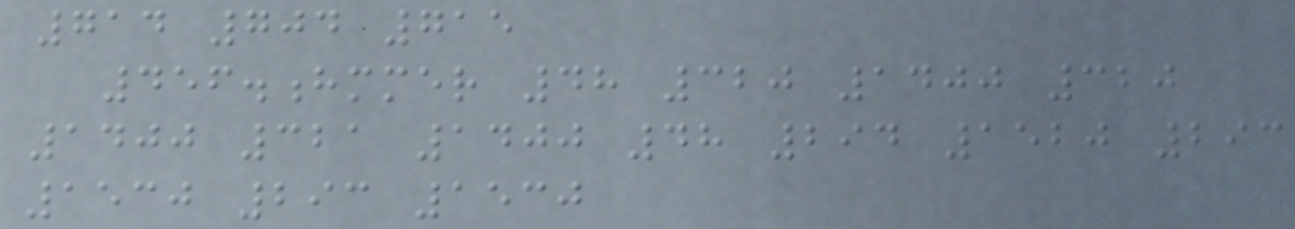714 704 715
456.hmmer 48 320 1400 320
1400 321 1400 48 294 1520 293
1530 293 1530
